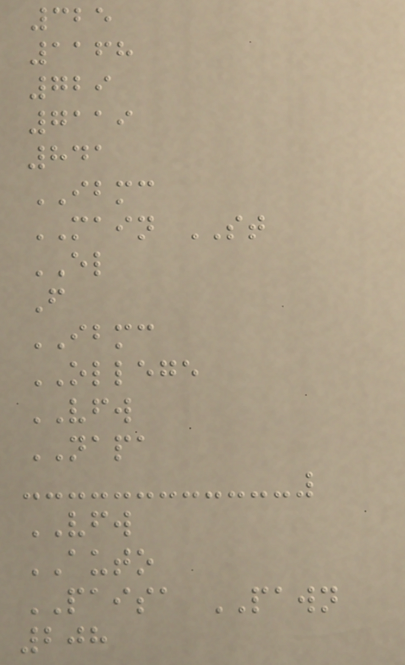325
1168
729
7119
841
IBMC
MAIN ST
EL
F
IBMC
OLLEGE
VFW
NAPA
VFW
AUTO
PAISA PAWN
208
